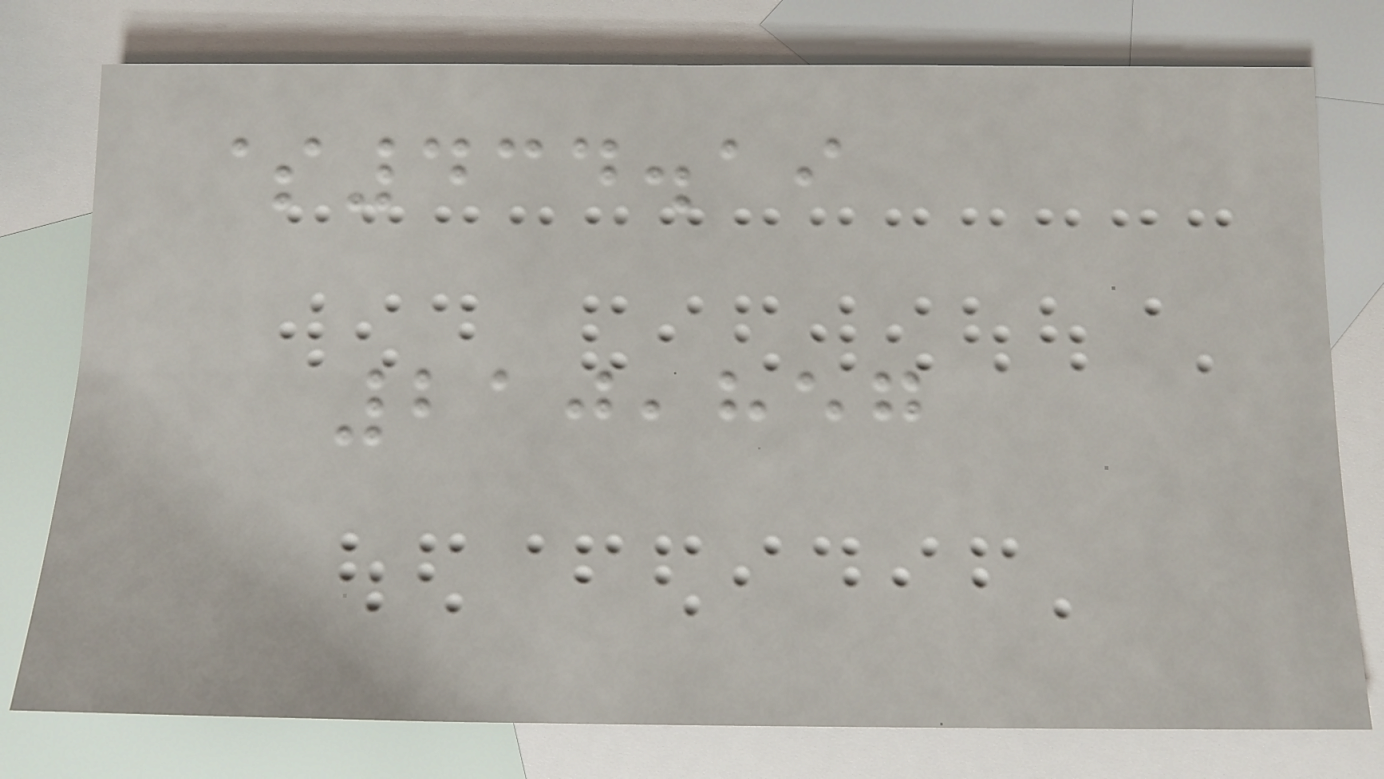$434.19
210,857
